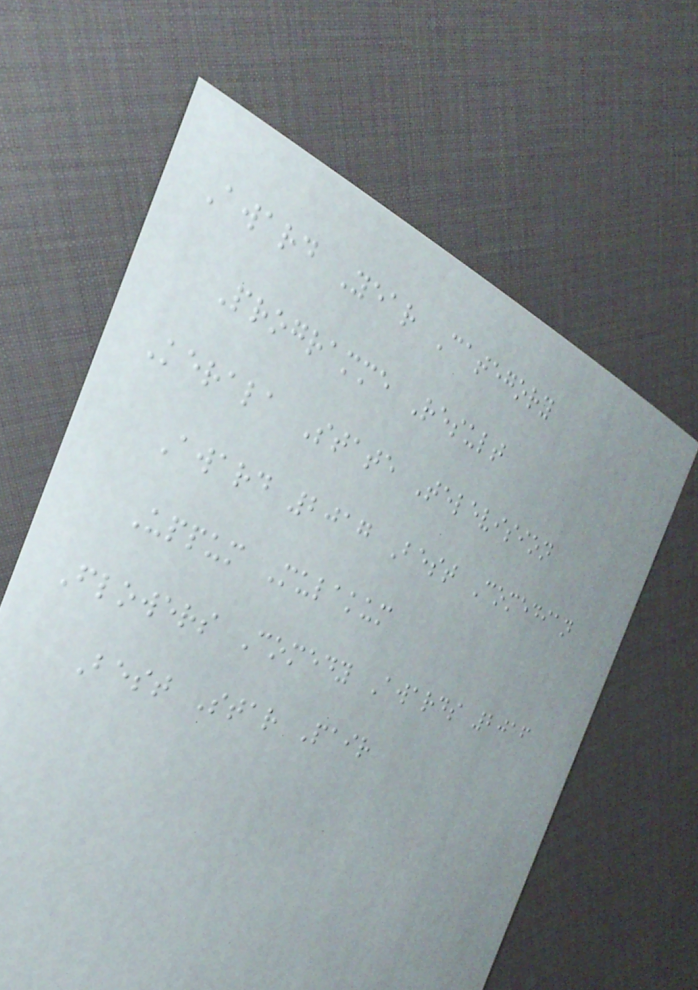Award Year Category
Programme Result
Kerala State Television
Award 2017 Best Comedian
Uppum Mulakum
Flowers Comedy Awards 2016
Best Star Pair
